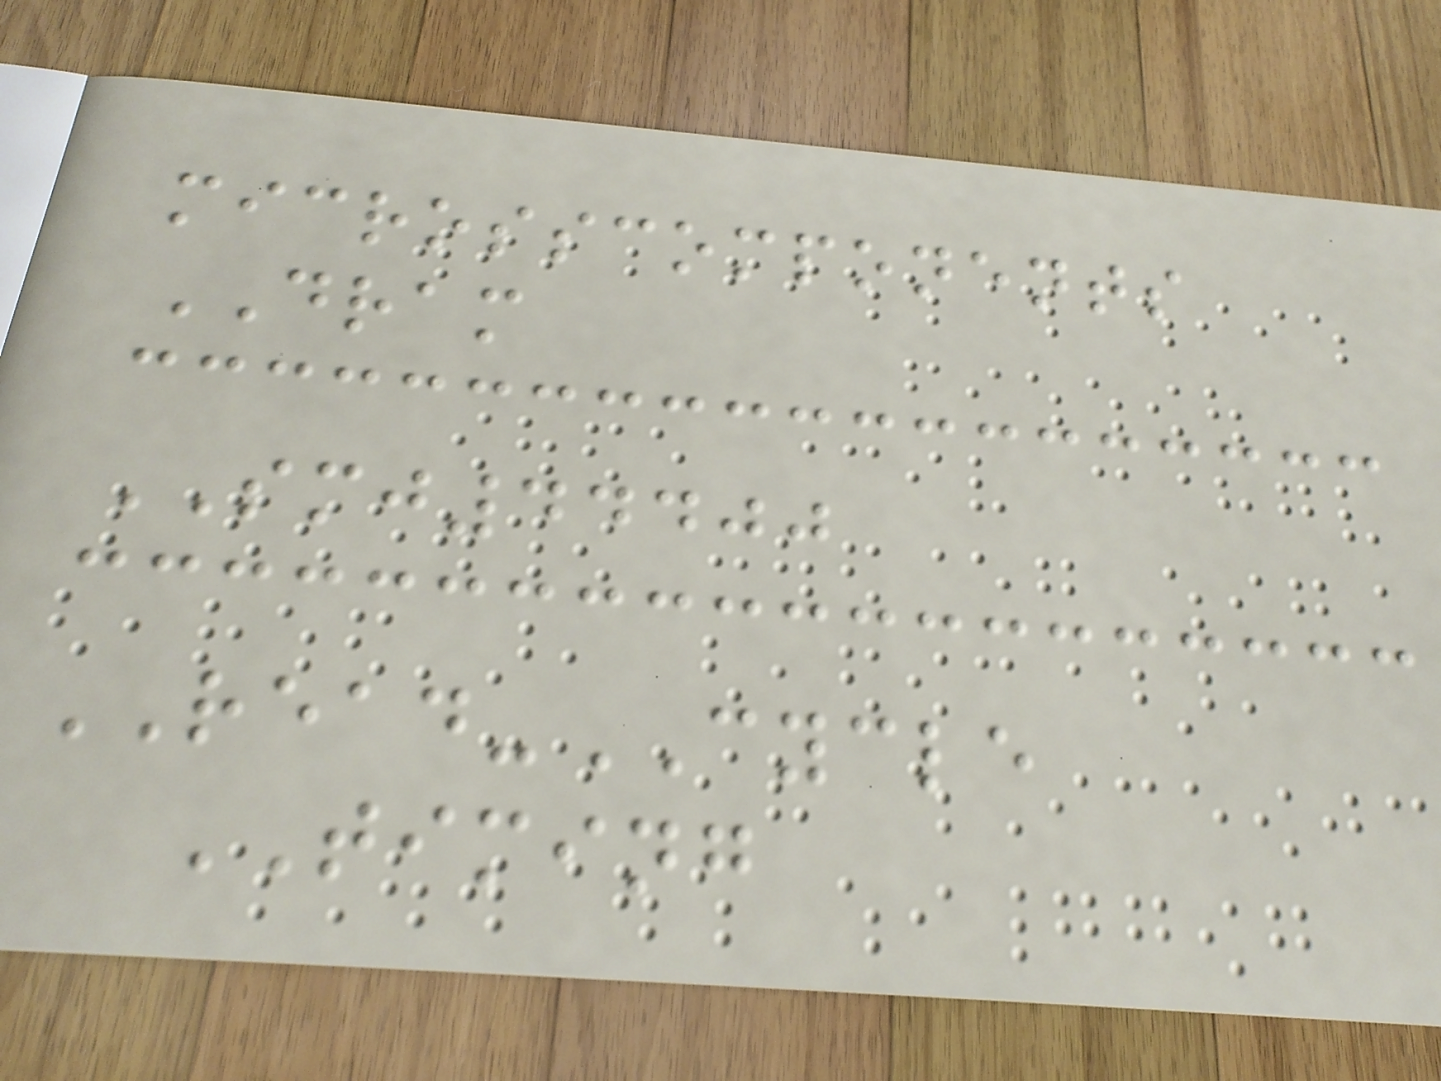microsscomponents
DRAM
SMJ44400
READ-CYCLE
TIMING
